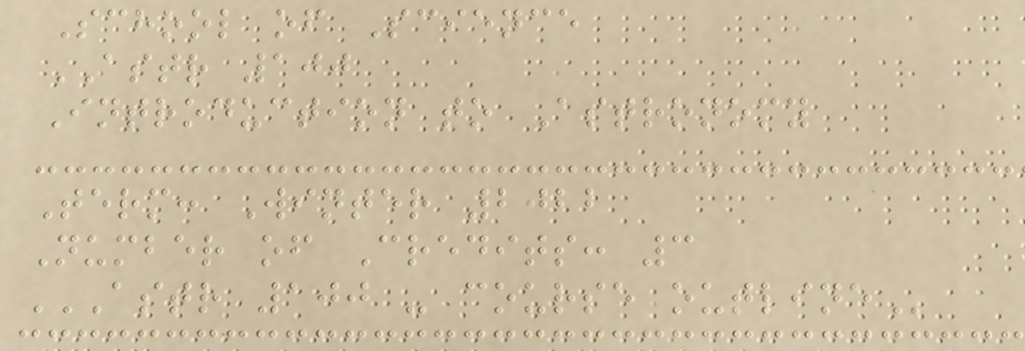School of Science
ASTR 100
Introduction to Astronomy
Term: Winter 2022
Number of Credits: 3
ASTR 100 - COURSE OUTLINE
